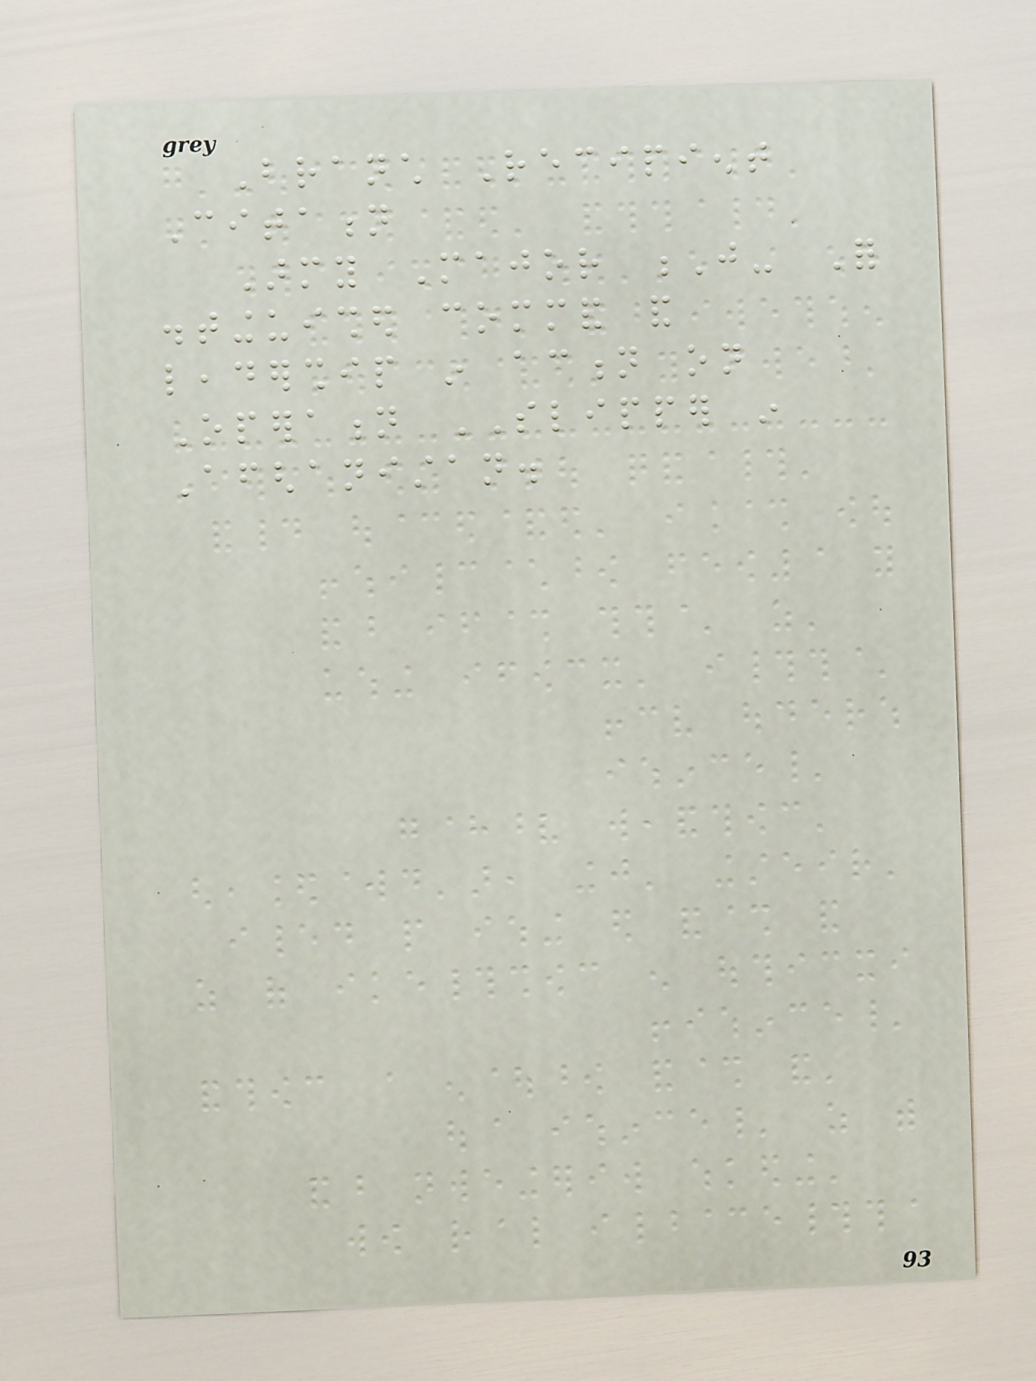Branch Recipient
Citation
Army Major J- For
distinguished command and
leadership in action on
Operation SLIPPER in
Afghanistan.
